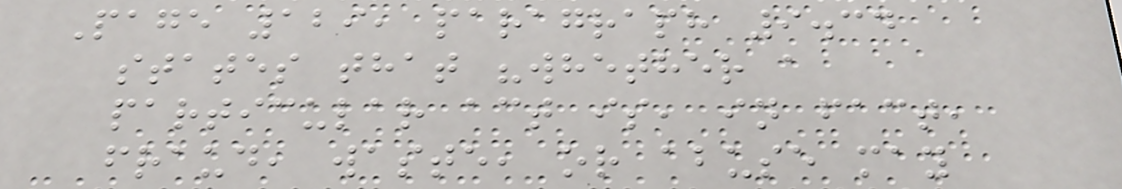Page 129, paragraph 9.34
states that "whether a
particular act is, in fact,
fraud, waste, or abuse may
